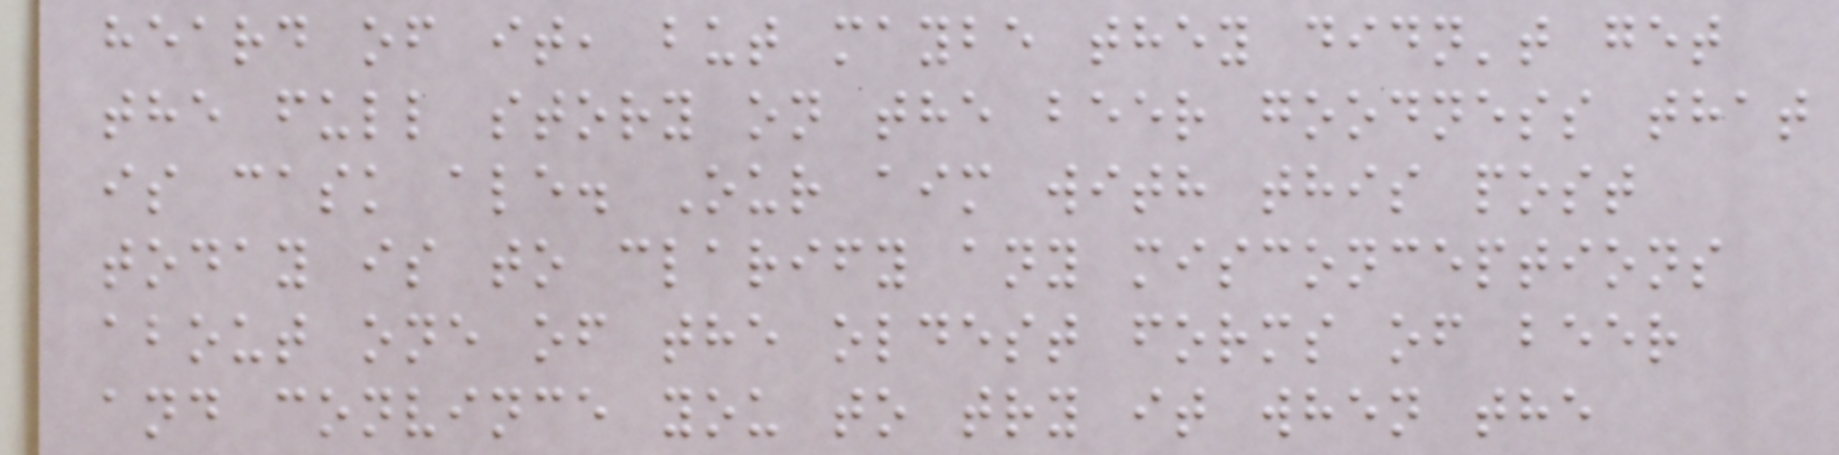heard of it, but maybe they didn't get
the full story on the beer goodness that
is cask ale. Our aim with this post
today is to clarify any misconceptions
about one of the oldest forms of beer
and convince you to try it when the
